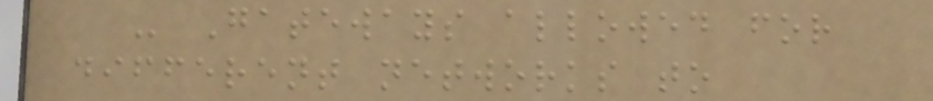- Gateways allowed for
different networks to
